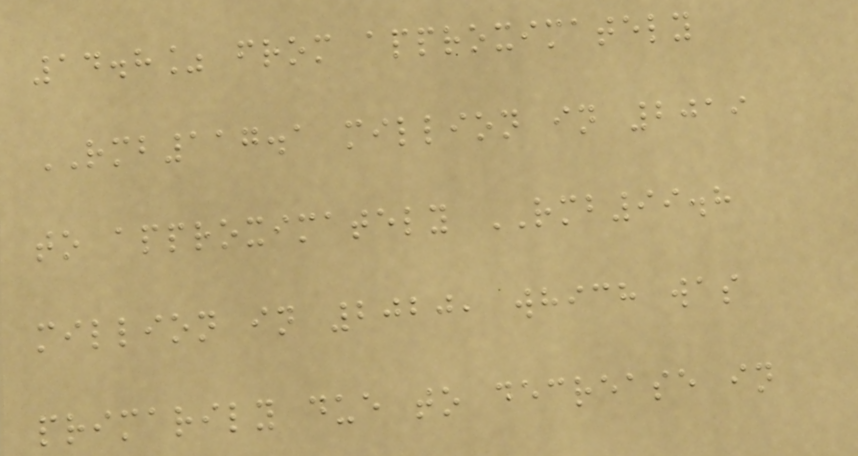14.8% from approximately
RMB117.1 million in 2019
to approximately RMB99.8
million in 2020, which was
primarily due to decrease in
